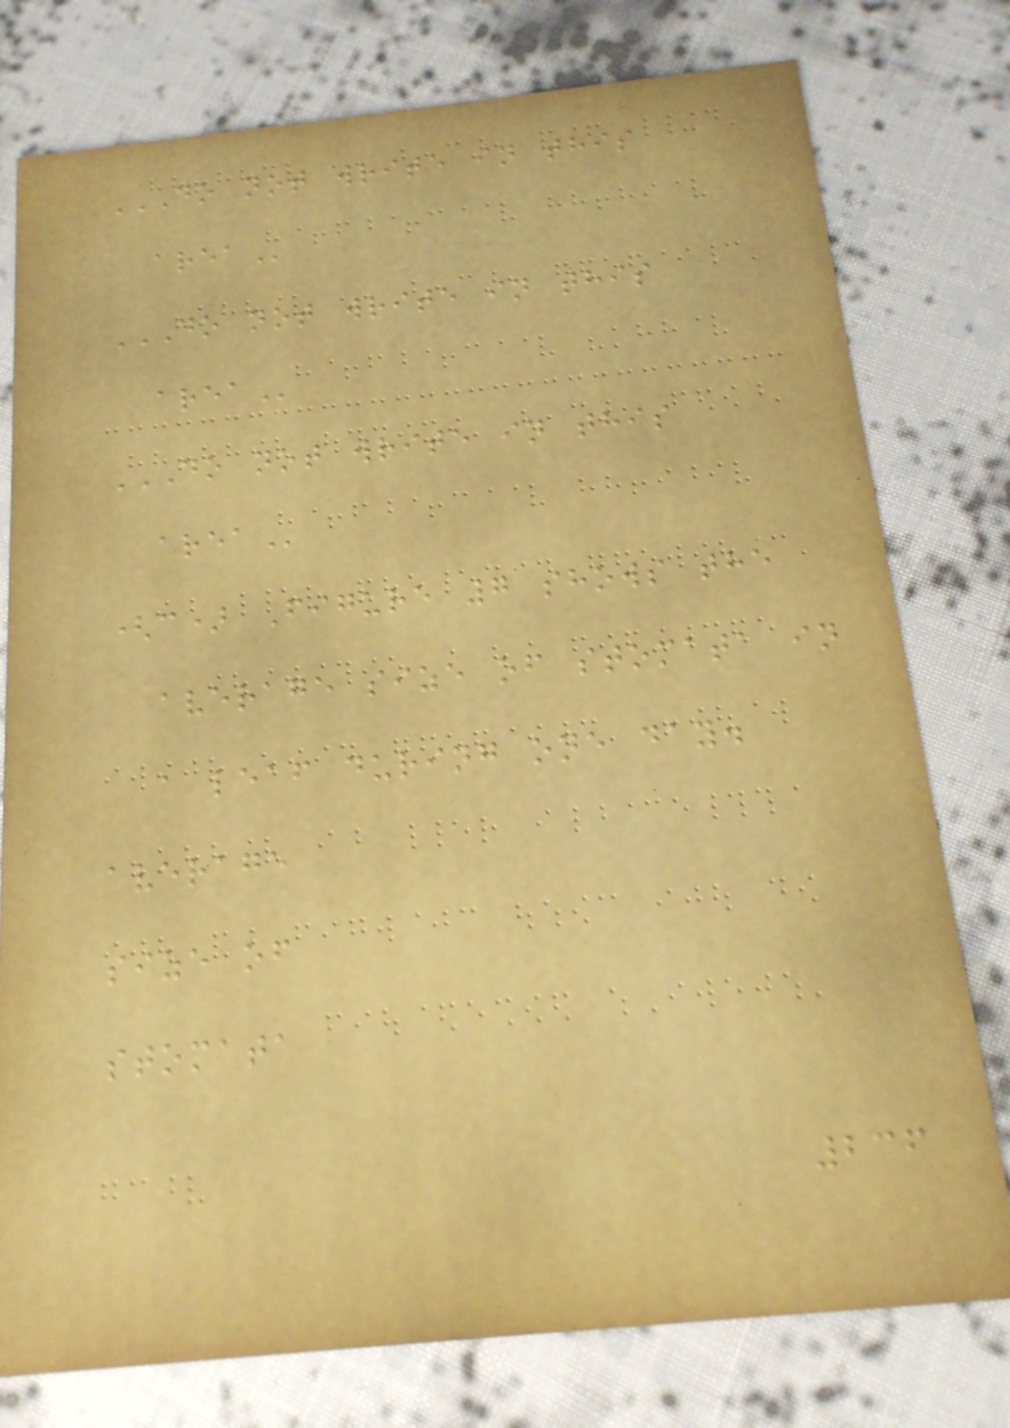DO NOT WRITE IN THIS
AREA
DO NOT WRITE IN THIS
AREA
DO NOT WRITE IN THIS
AREA
(c) Figure 7 shows the
average size of stomata in
a leaf during one day.
average
size of
stomata
236
